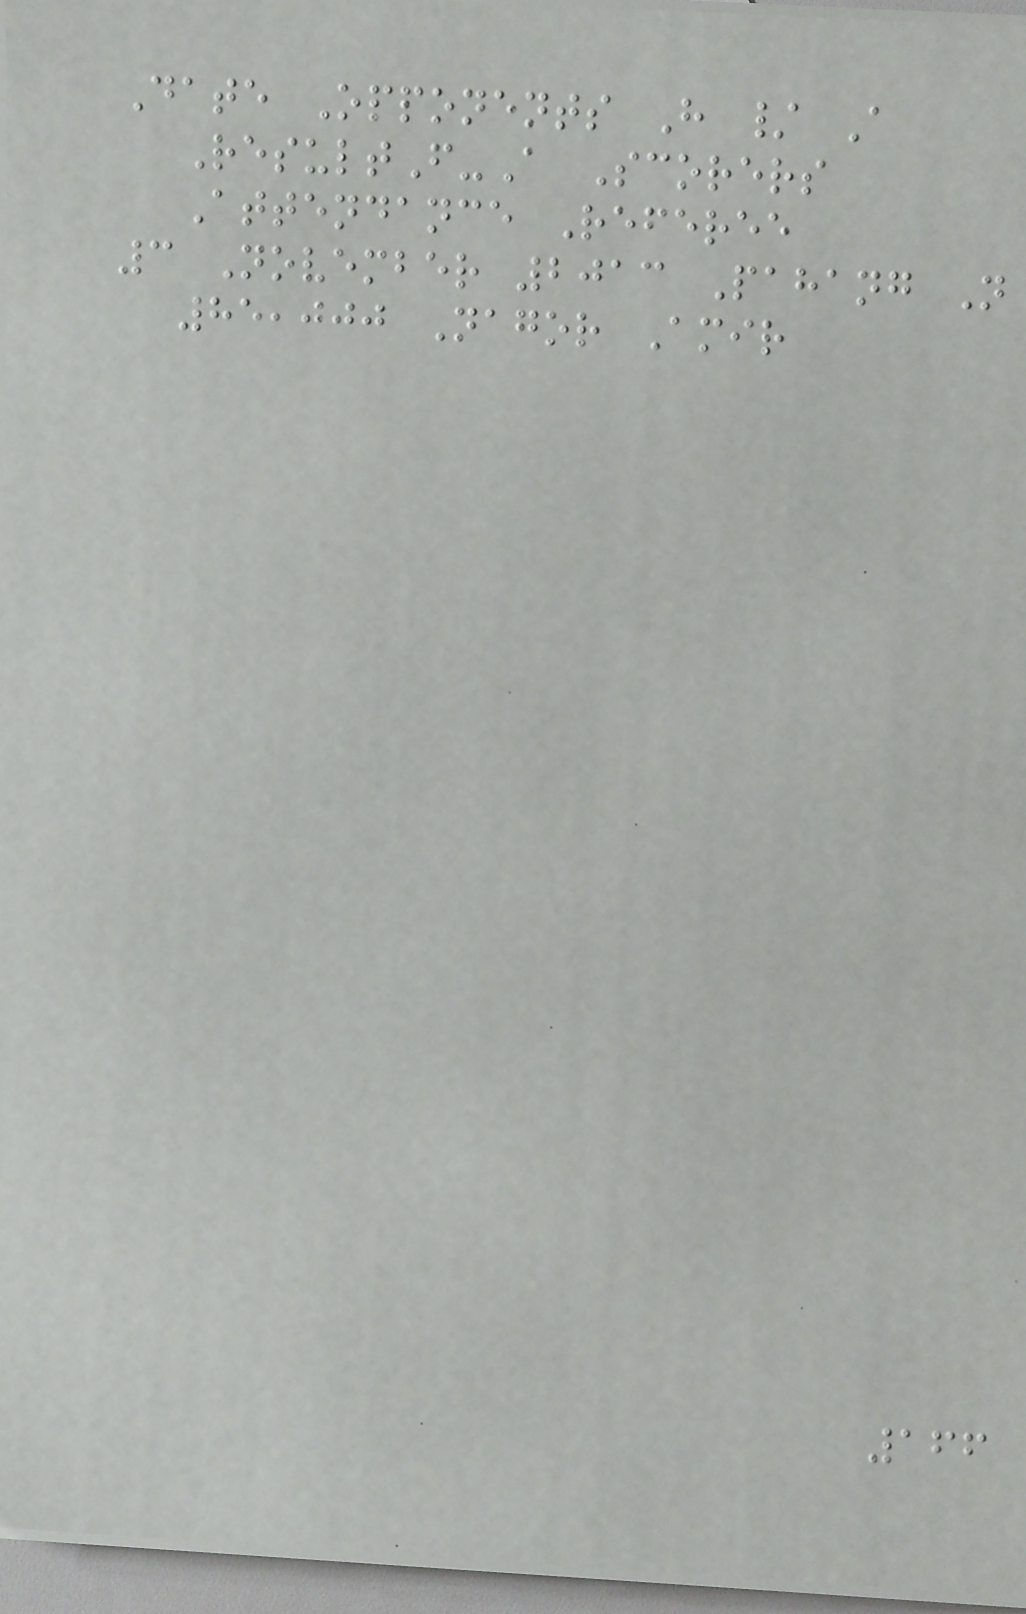Date Opponents H / A
ResultF-A Scorers
Attendance Referee
3 November 2013 Pahang N
85,000 Nagor Amir
166
